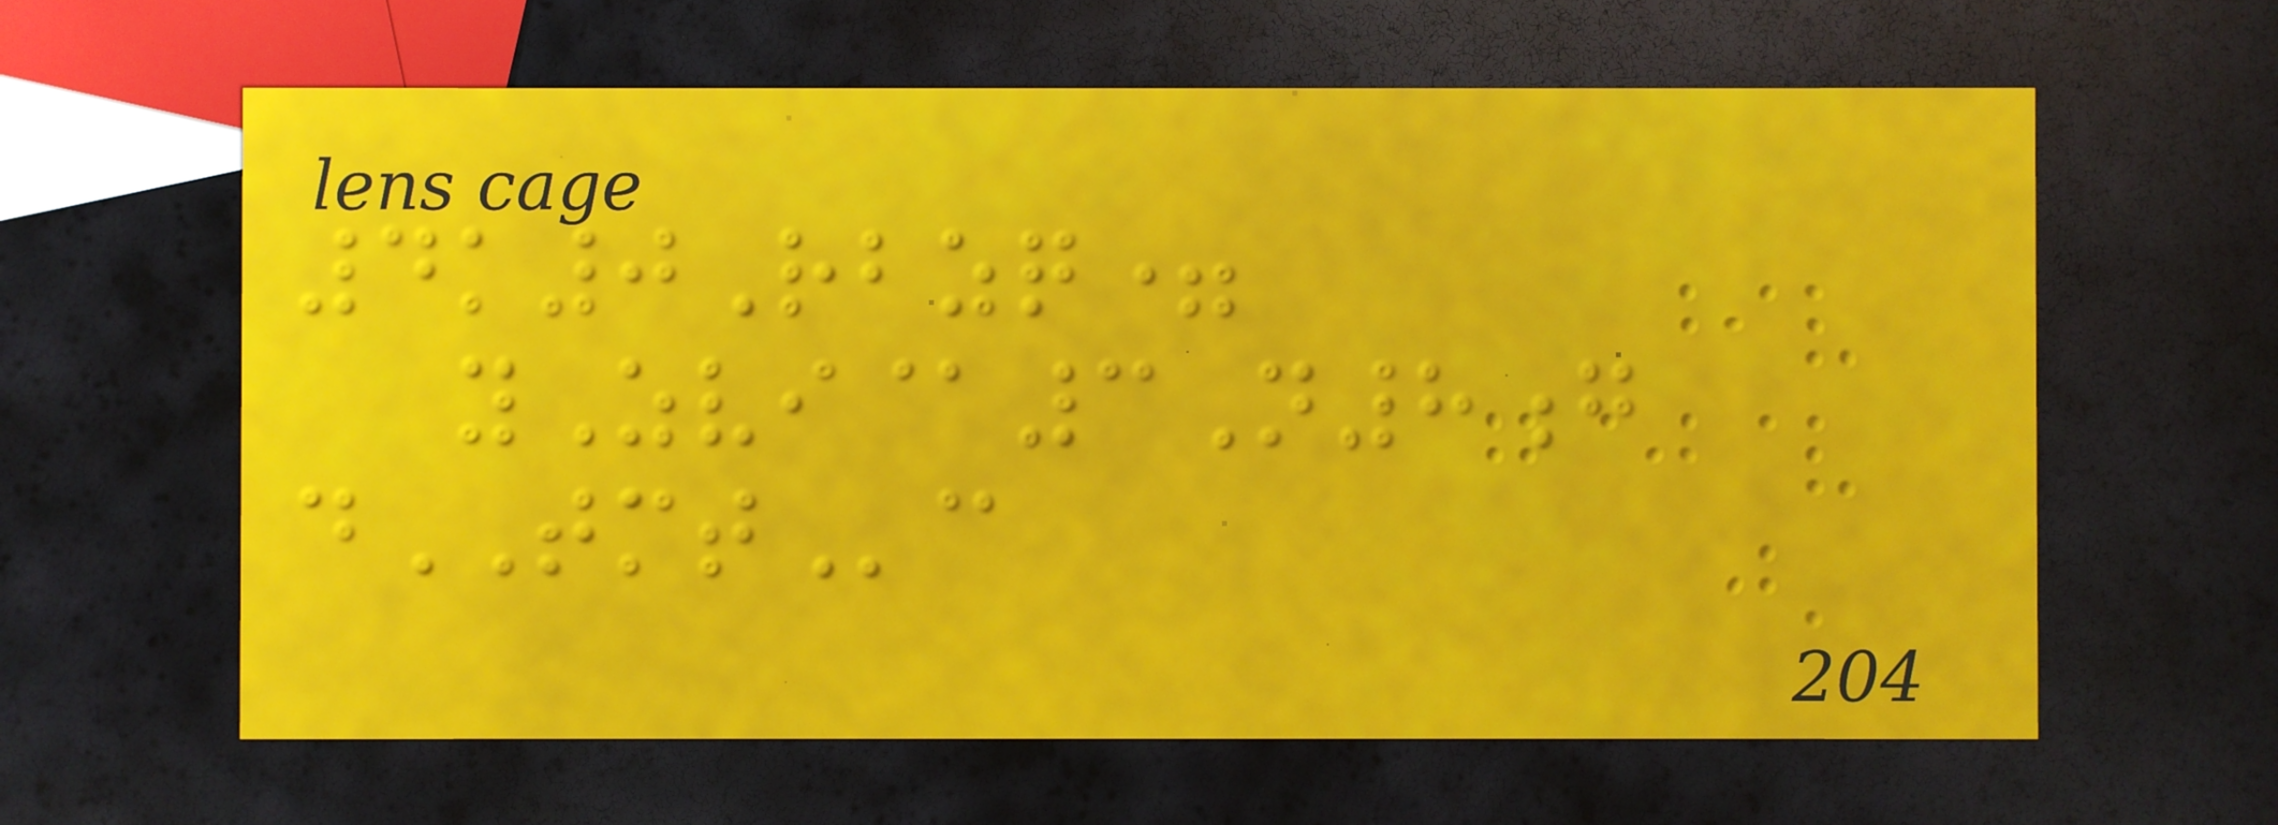4k0Rbzq=
yZvi@3N8g
dTMTc
